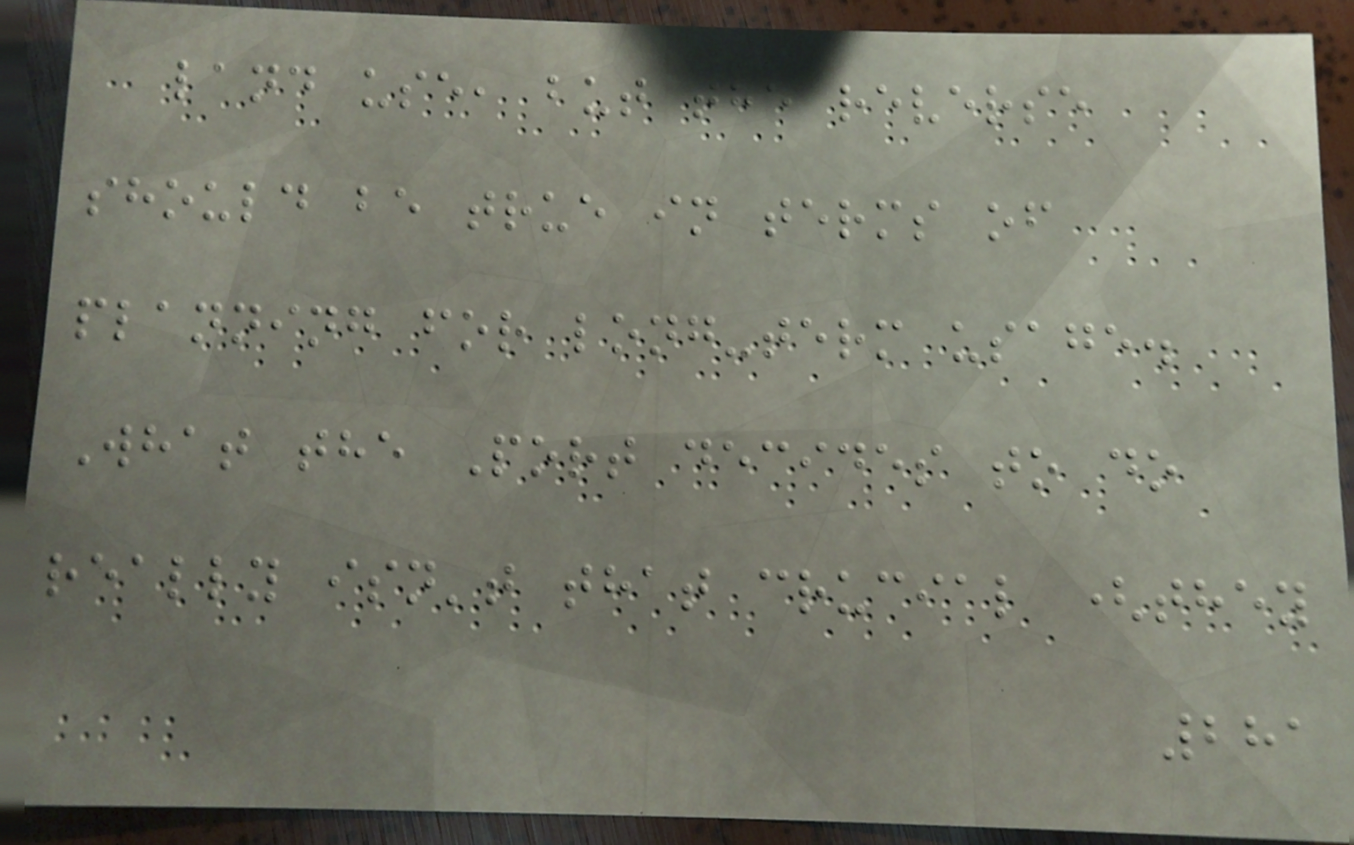land use, but the reverse
should be true in terms of
planning for long-term usage.
What the Port decides to do
really isn't that crucial (they
281
